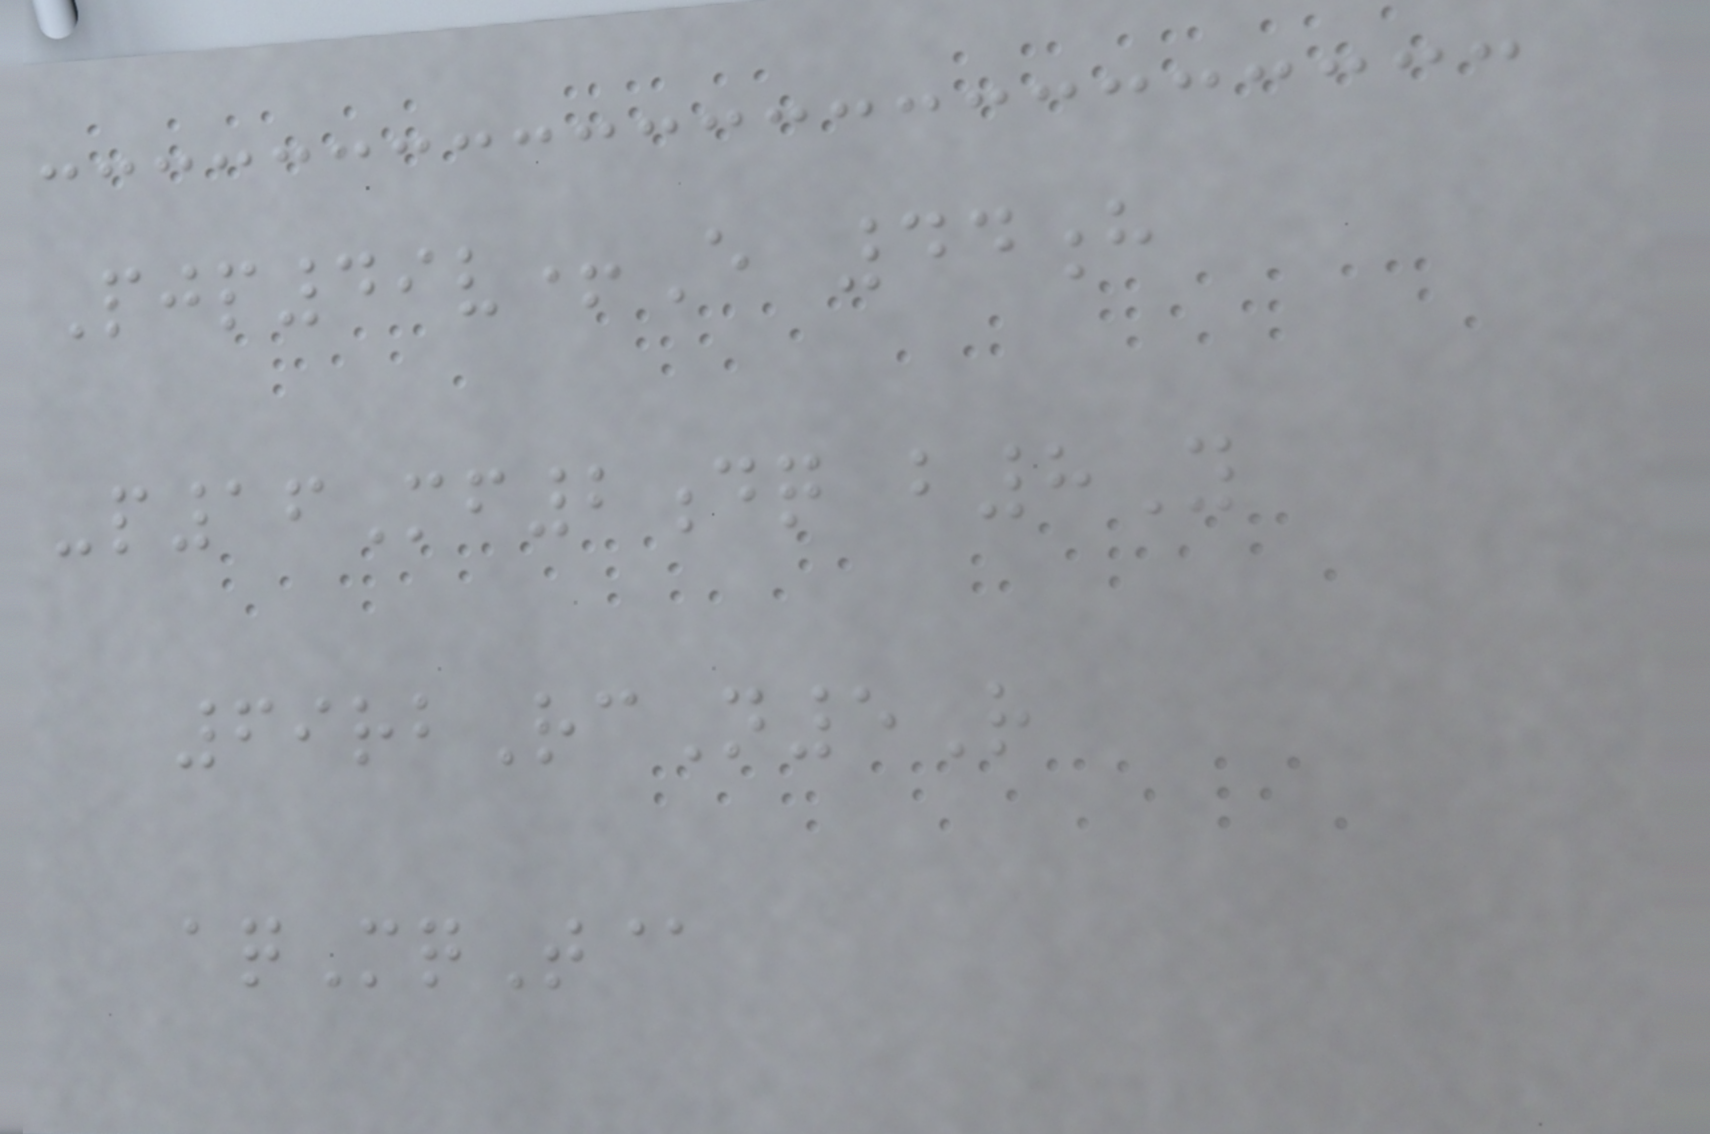Pjp49v+E 44h
-p16Mf2dq b8Y
69rbRcN5R
aqMqT@
